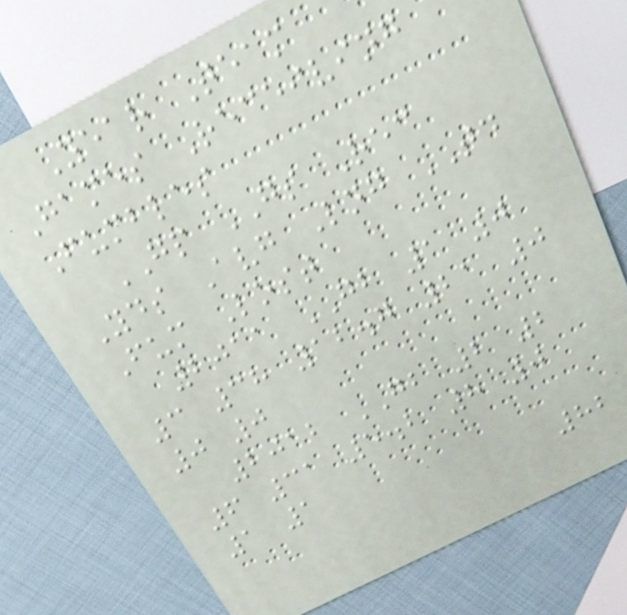Year Team
Games Receiving
Fumbles
GP GS Rec
Yds Avg Lng TD
Fum Lost
2011 GB 1 0
3 38 12.7 21 0
0 0
2012 GB 2 2
6 31 5.2 8 0
1 1
82
